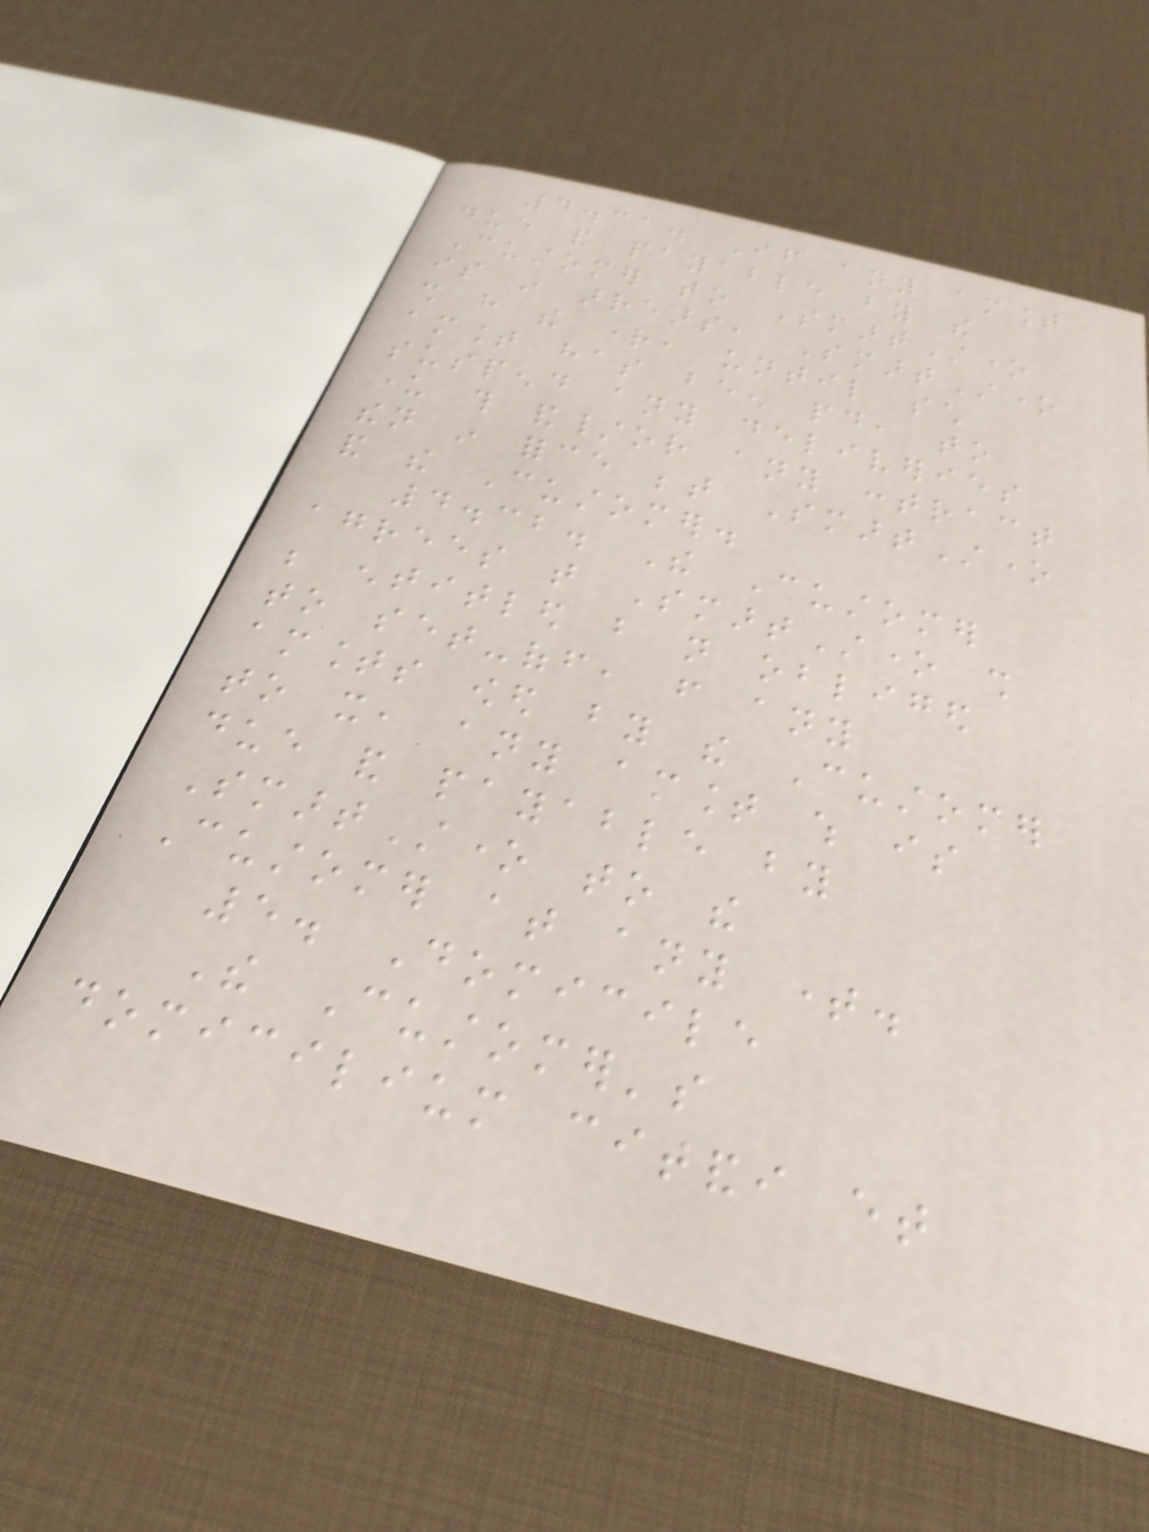4.31. If any amount
due and payable by the
Customer to SmartStone
is in arrears, SmartStone
shall have the right, until such
amount has been paid, to
suspend any deliveries
under this and/or any contract
then in force between SmartStone
and the Customer.
4.32. The Customer
agrees that SmartStone shall
be entitled but not obliged
to set-off, from any
amounts owed by the Customer
to it, any amount which is
due and payable by
SmartStone to the
Customer at any time.
5. Domicile
The Customer's
domicilium citandi et
